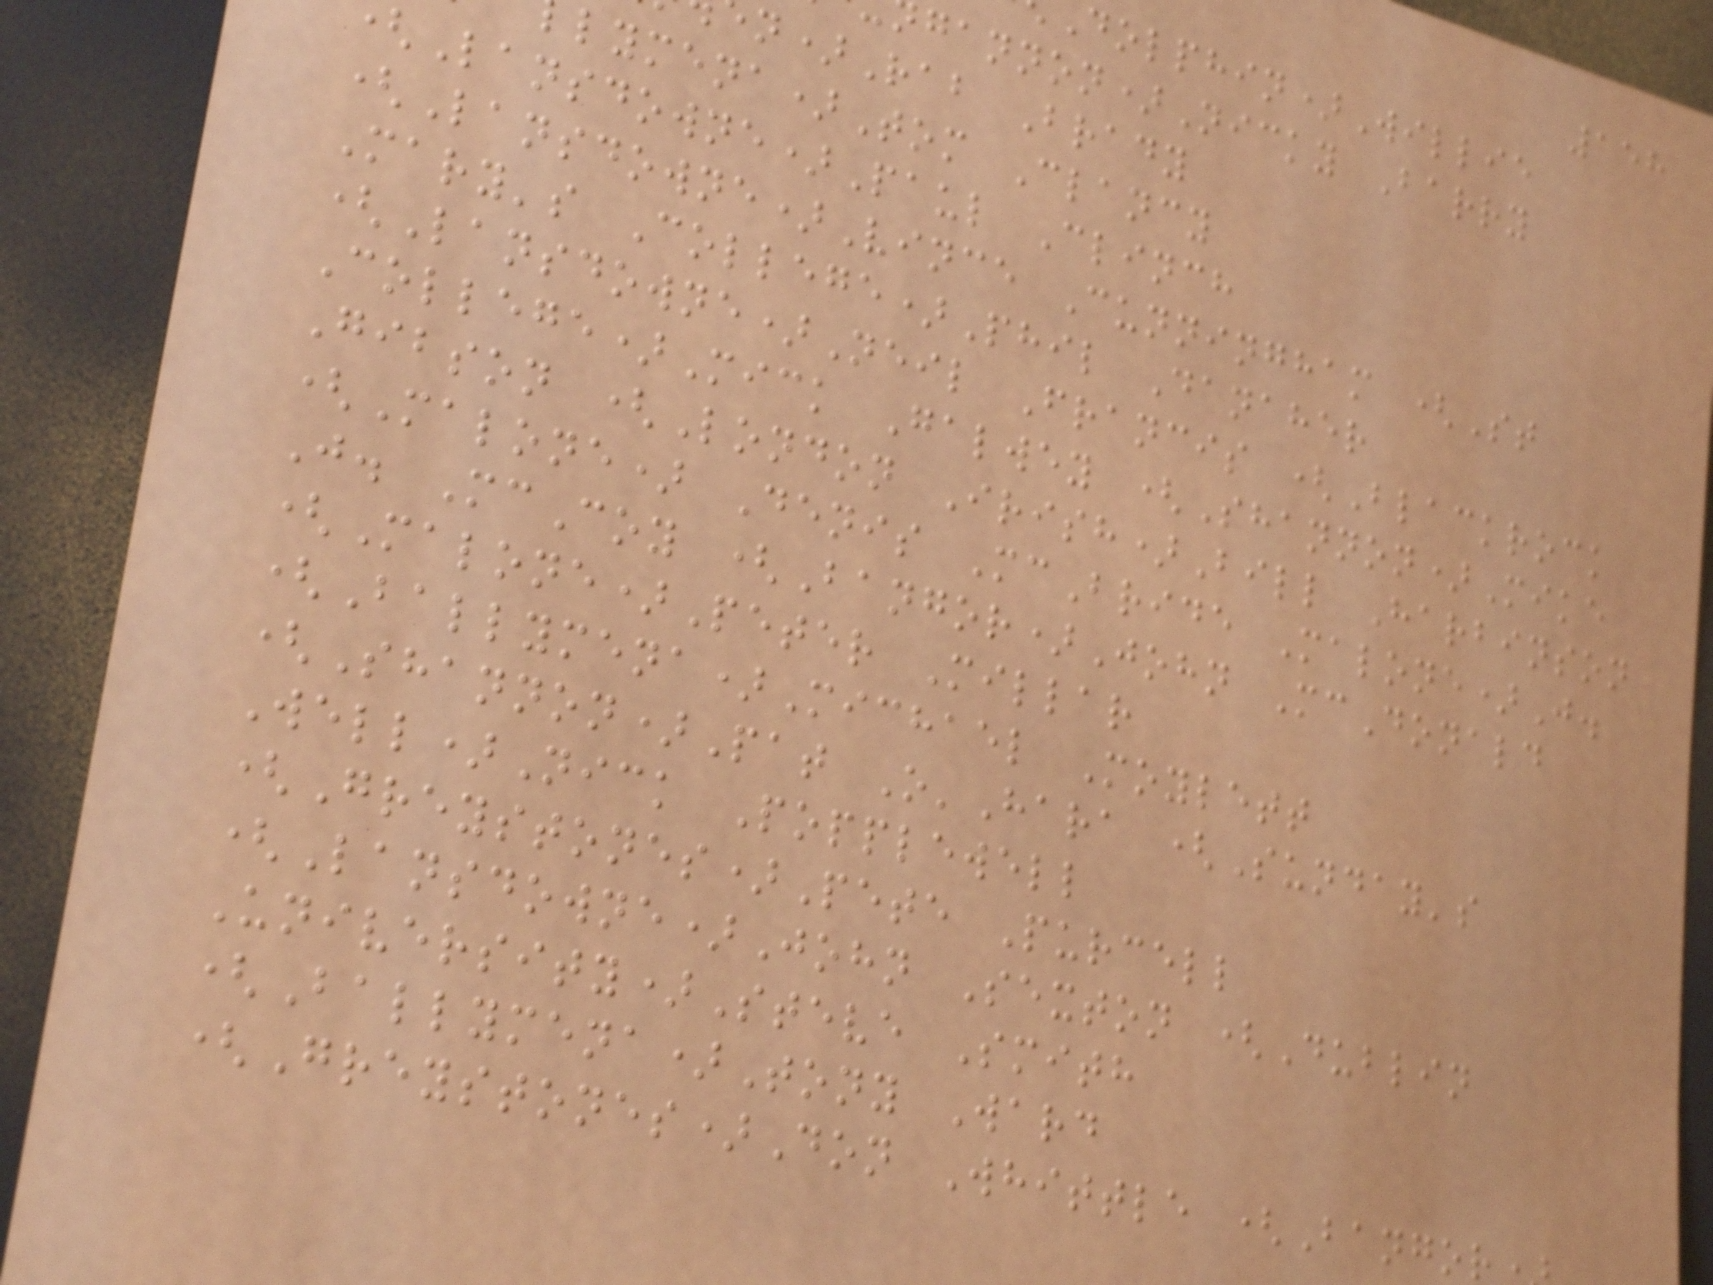158
olphin)Willie
gannon)Nicky Barry
n)Rab Brady
lymena)Tom Clancy
Lansdowne)Paul Clinch
(Lansdowne)Vince Cunningham (St
Mary's College)Phil Danaher
(Lansdowne)Neil Francis (Blackrock
College)Mick Galwey (Shannon)Mike
Gibson (London Irish)Bill Harbinson
(Malone) Denis McBride Malone)J.
J. McCoy (Bangor)John McDonald
(Malone)Peter Millar
(Ballymena)Michael Moylett
(Shannon)Pat O'Hara (Sunday's
Well)Nick Popplewell
(Greystones)Pete Purcell
(Lansdowne)John Sexton (Dublin
University)Steve Smith
(Ballymena)Tony Ward
(Greystones)Don Whittle (Bangor
